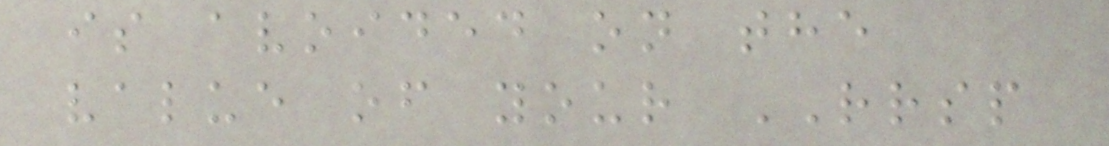is avoided on the
value of your RRSP
